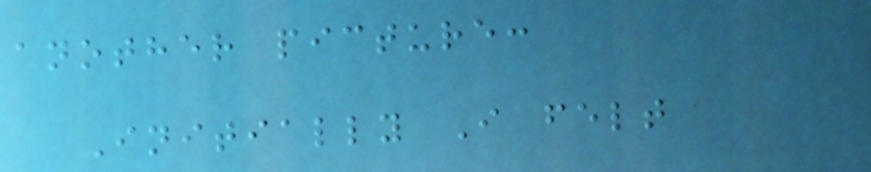another picture:
Initially I felt
